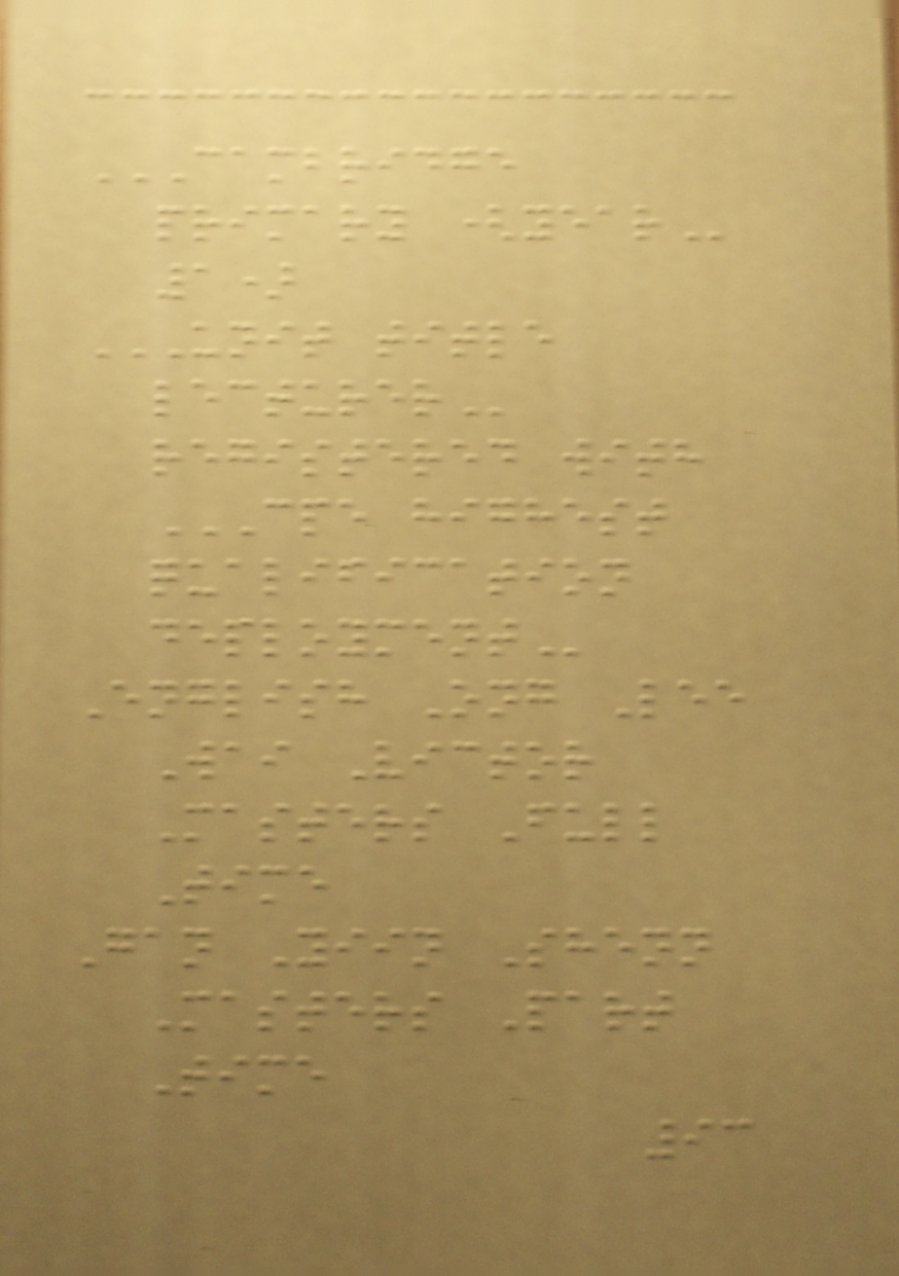CAMBRIDGE
PRIMARY (YEAR
1)
UNIT TITLE
LECTURER
registered with
CPE HIGHEST
QUALIFICATION
DEPLOYMENT
English Ong Lee
Wai Victor
Masters Full
Time
Gan Yiin Shenn
Masters Part
Time
93
